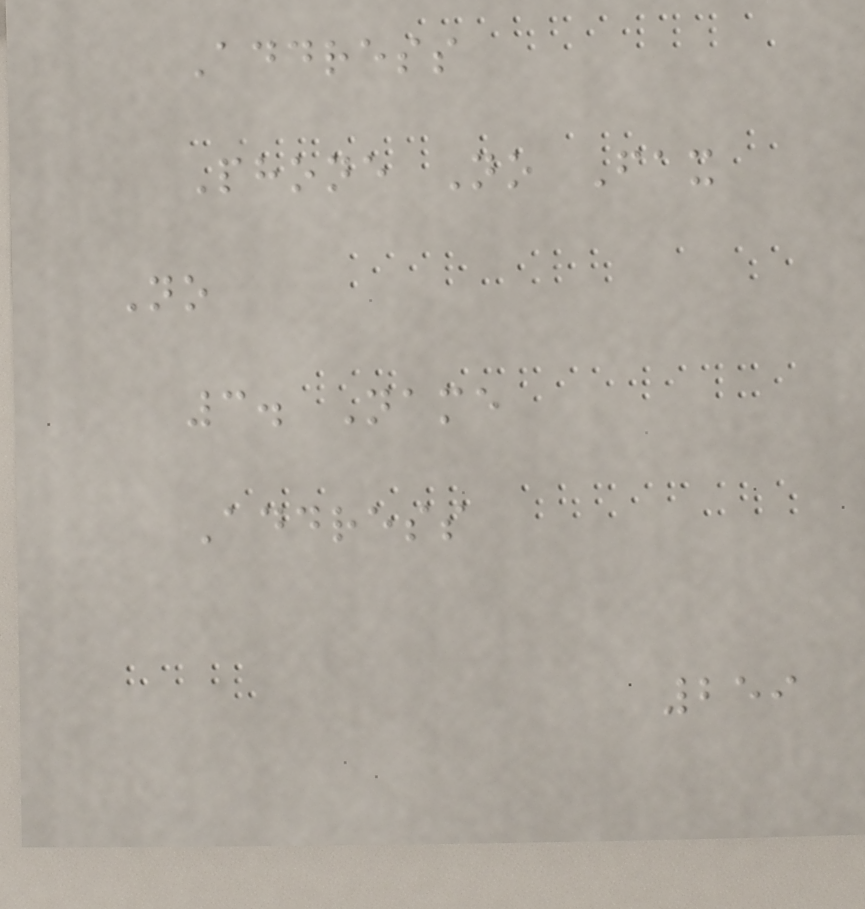Address
Phone No Fax
No
3. Name
Address
259
